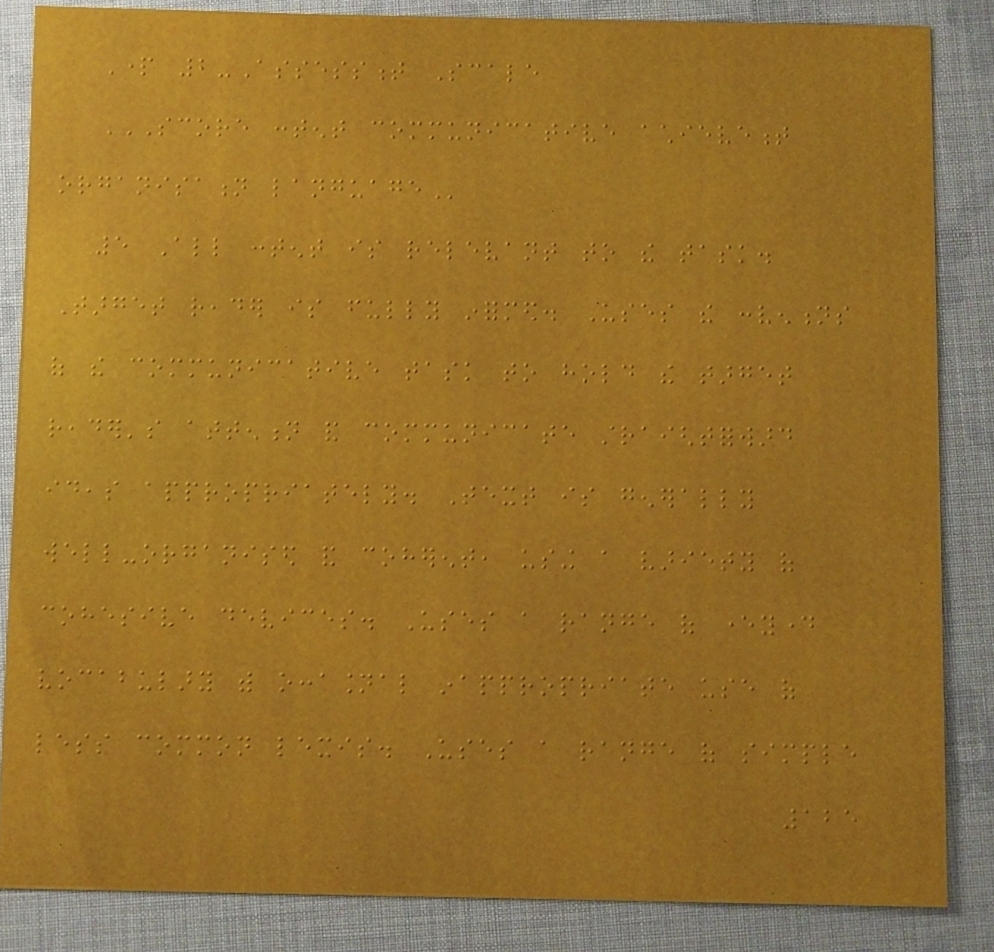Part 2-Assessment Scale
SCORE CONTENT COMMUNICATIVE ACHIEVEMENT
ORGANISATION LANGUAGE
5 All content is relevant to the task.
Target reader is fully informed. Uses the conventions
of the communicative task to hold the target
reader's attention and communicate straightforward
ideas appropriately. Text is generally
well-organised and coherent, using a variety of
cohesive devices. Uses a range of everyday
vocabulary with occasional inappropriate use of
less common lexis. Uses a range of simple
125
